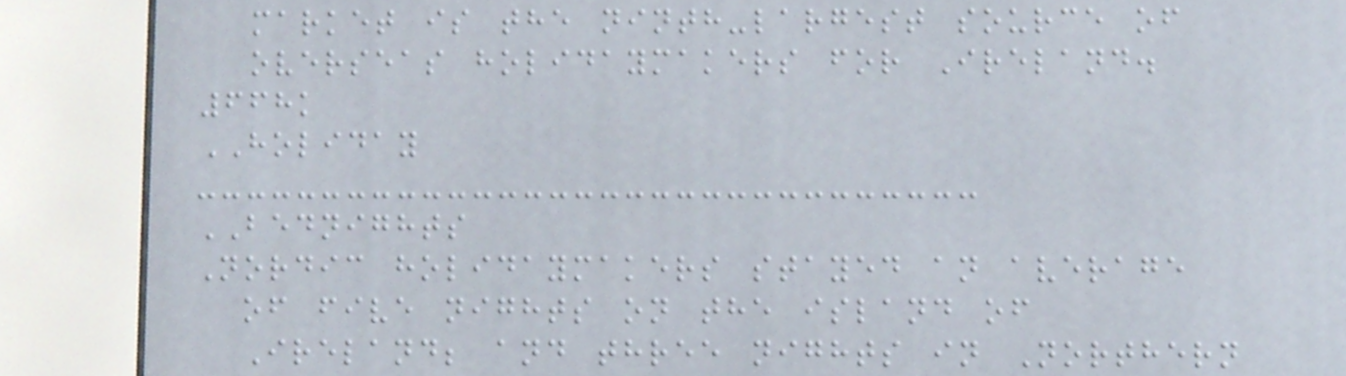market is the ninth-largest source of
overseas holidaymakers for Ireland.
668k
HOLIDAY
BEDNIGHTS
Nordic holidaymakers stayed an average
of five nights on the island of
Ireland; and three nights in Northern
